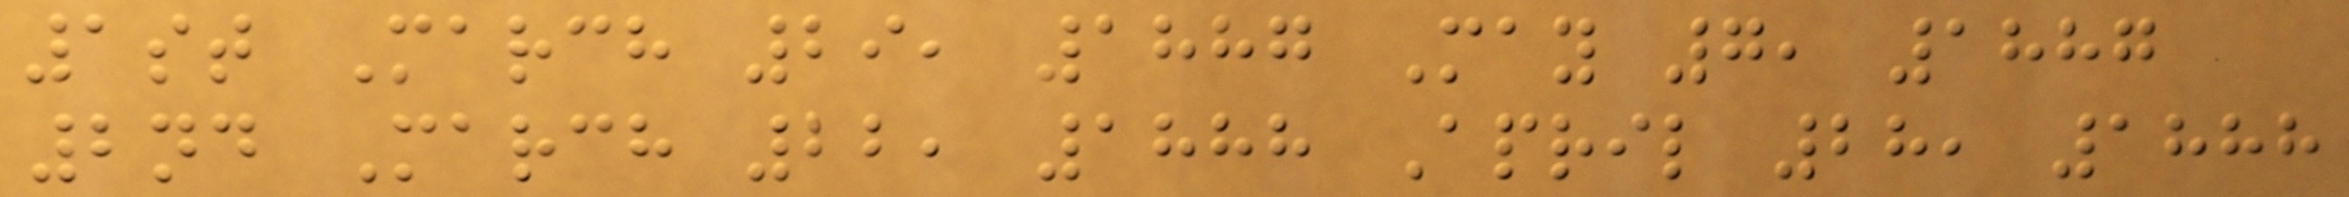1st March 29, 1887 May 7, 1887
2nd March 22, 1888 April 28, 1888
